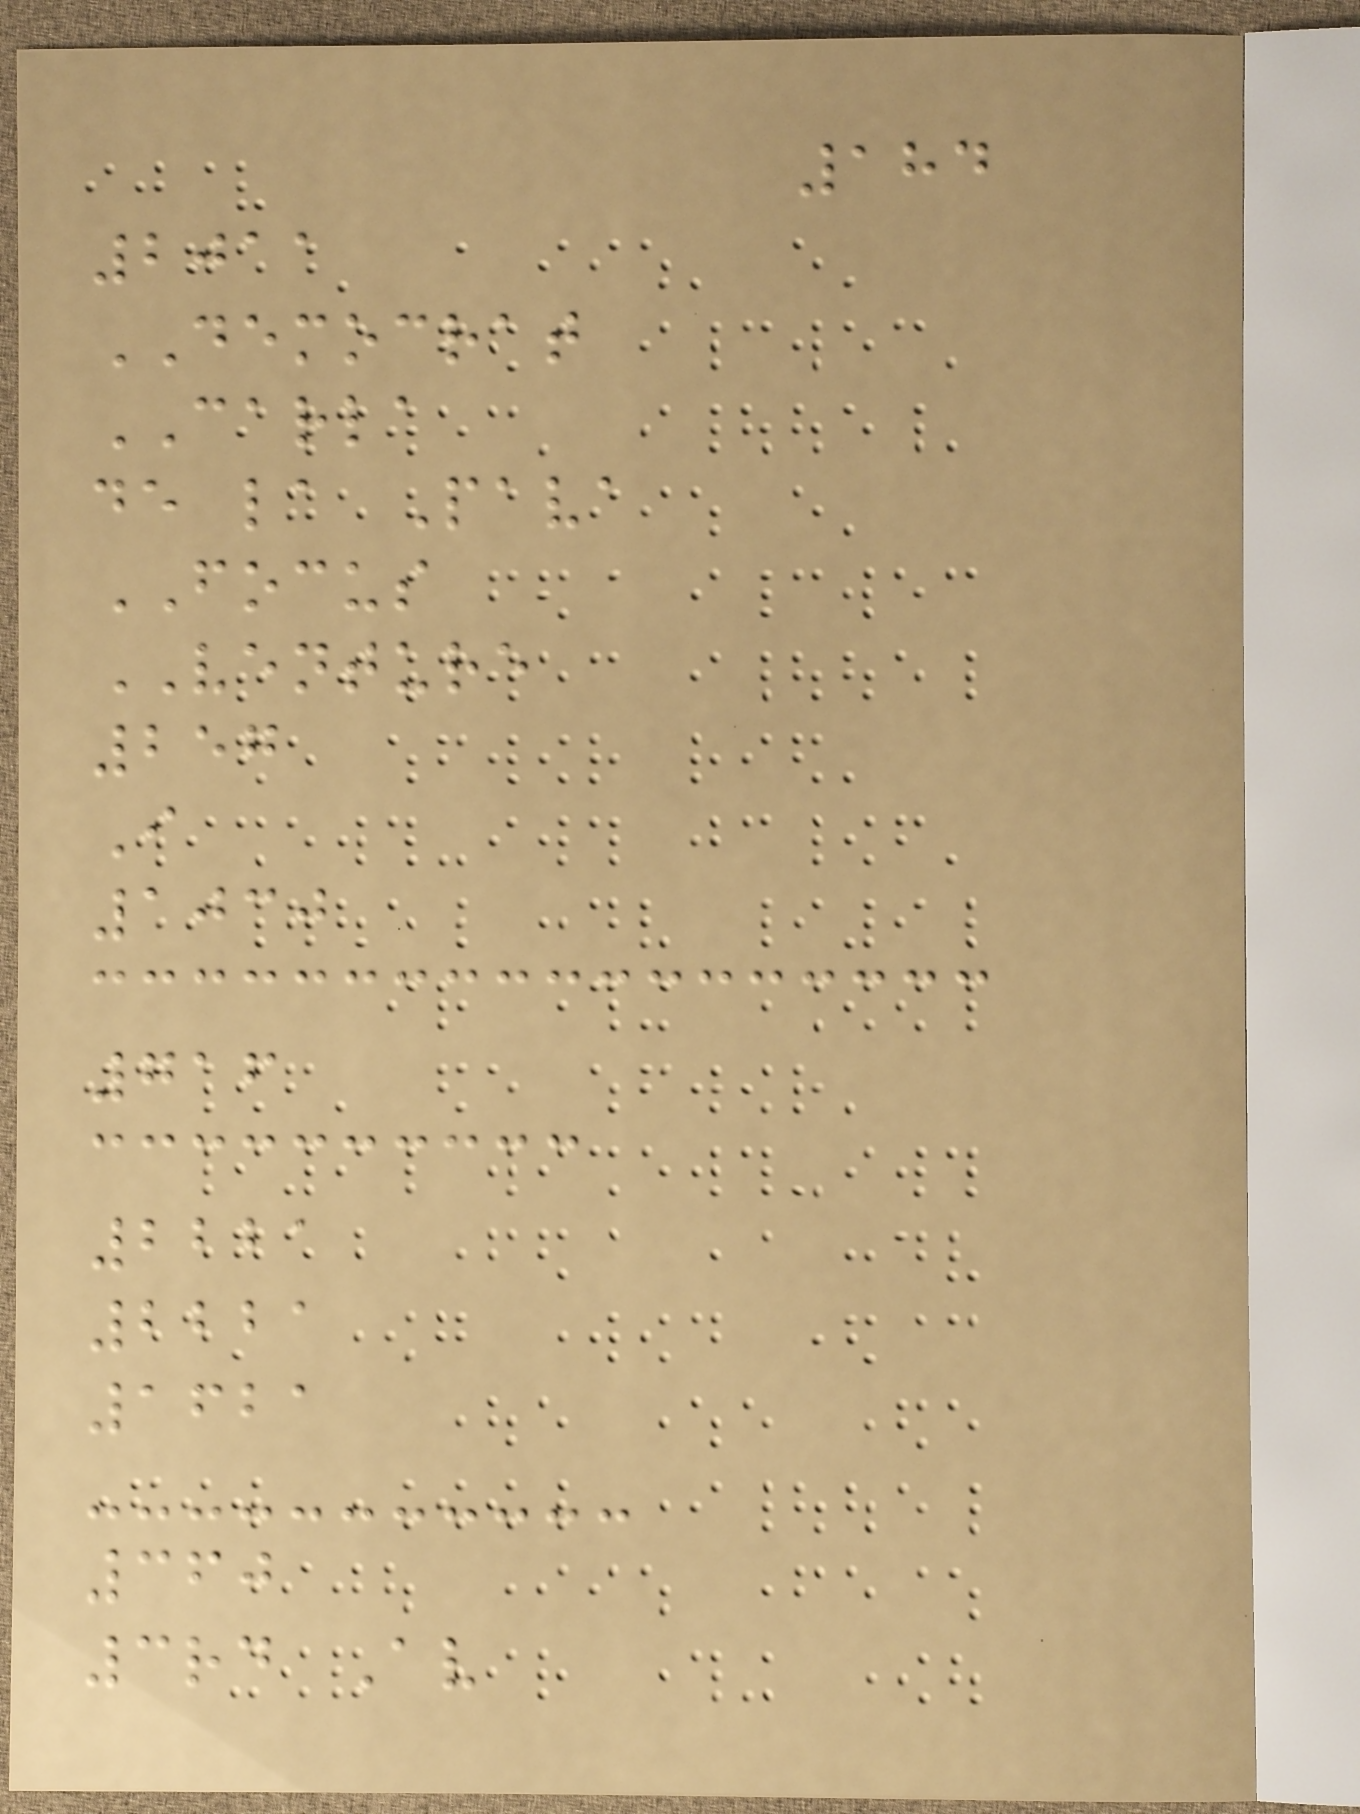184
2011
DEMOCRAT
CARLA
de la Pava
FOCUS
VENTURE
257
I
1030
716
2221
2221
1621
360
3rd Av
